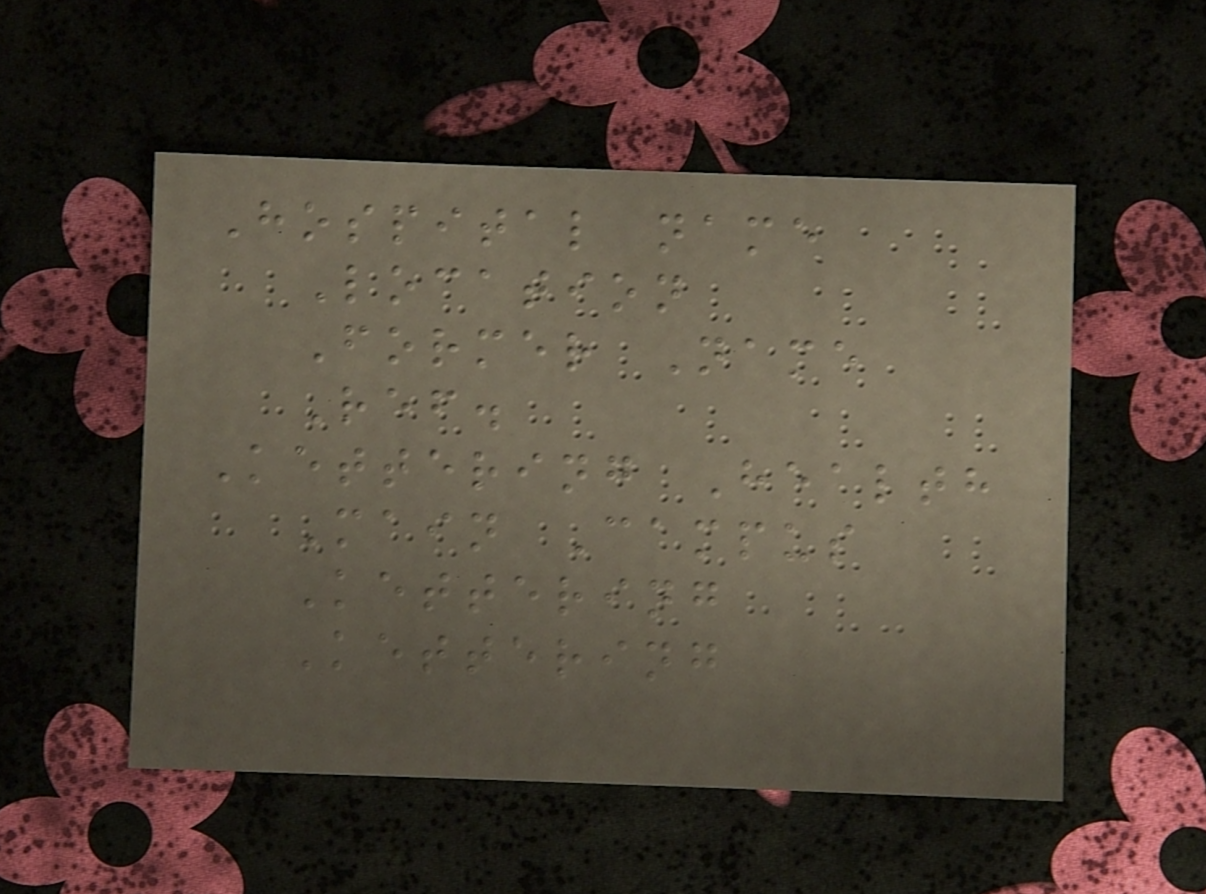Hospital name
Location
Former Name
Ref.
Kettering Health
Main Campus
Kettering
Kettering
